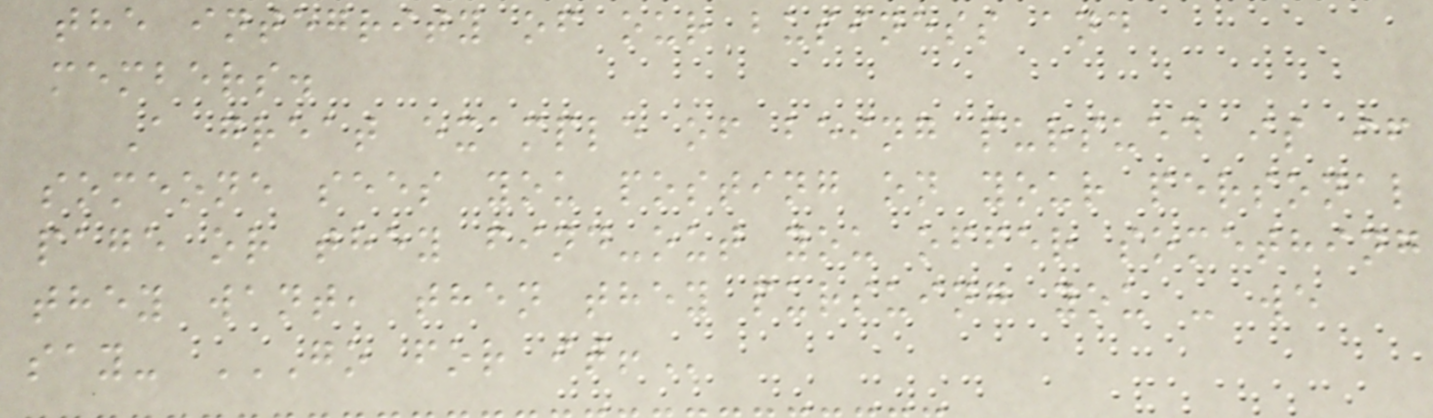the integrity of our business and
members.
A great example of being pursued is if
someone sees you posting on your personal
page or they find-out you offer something
they want, then they pursuing you - we
say- GO FOR IT!
